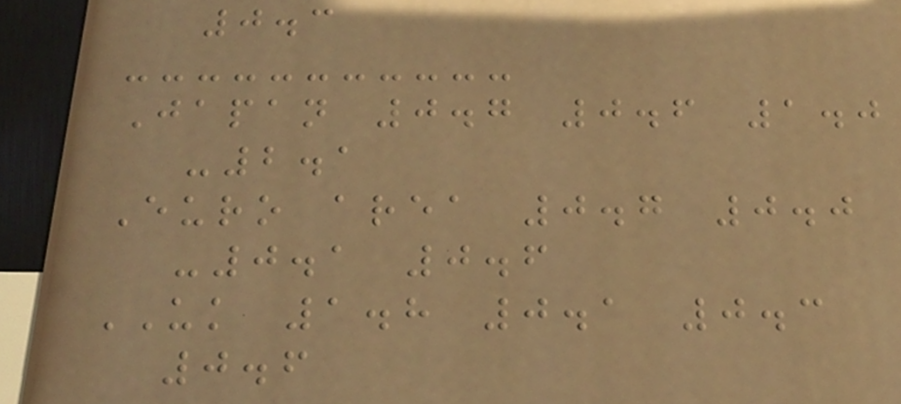0.3
Japan 0.7 0.6 1.0
-2.1
Euro area 0.7 0.0
-0.1 0.6
UK 1.8 0.1 0.3
0.6
